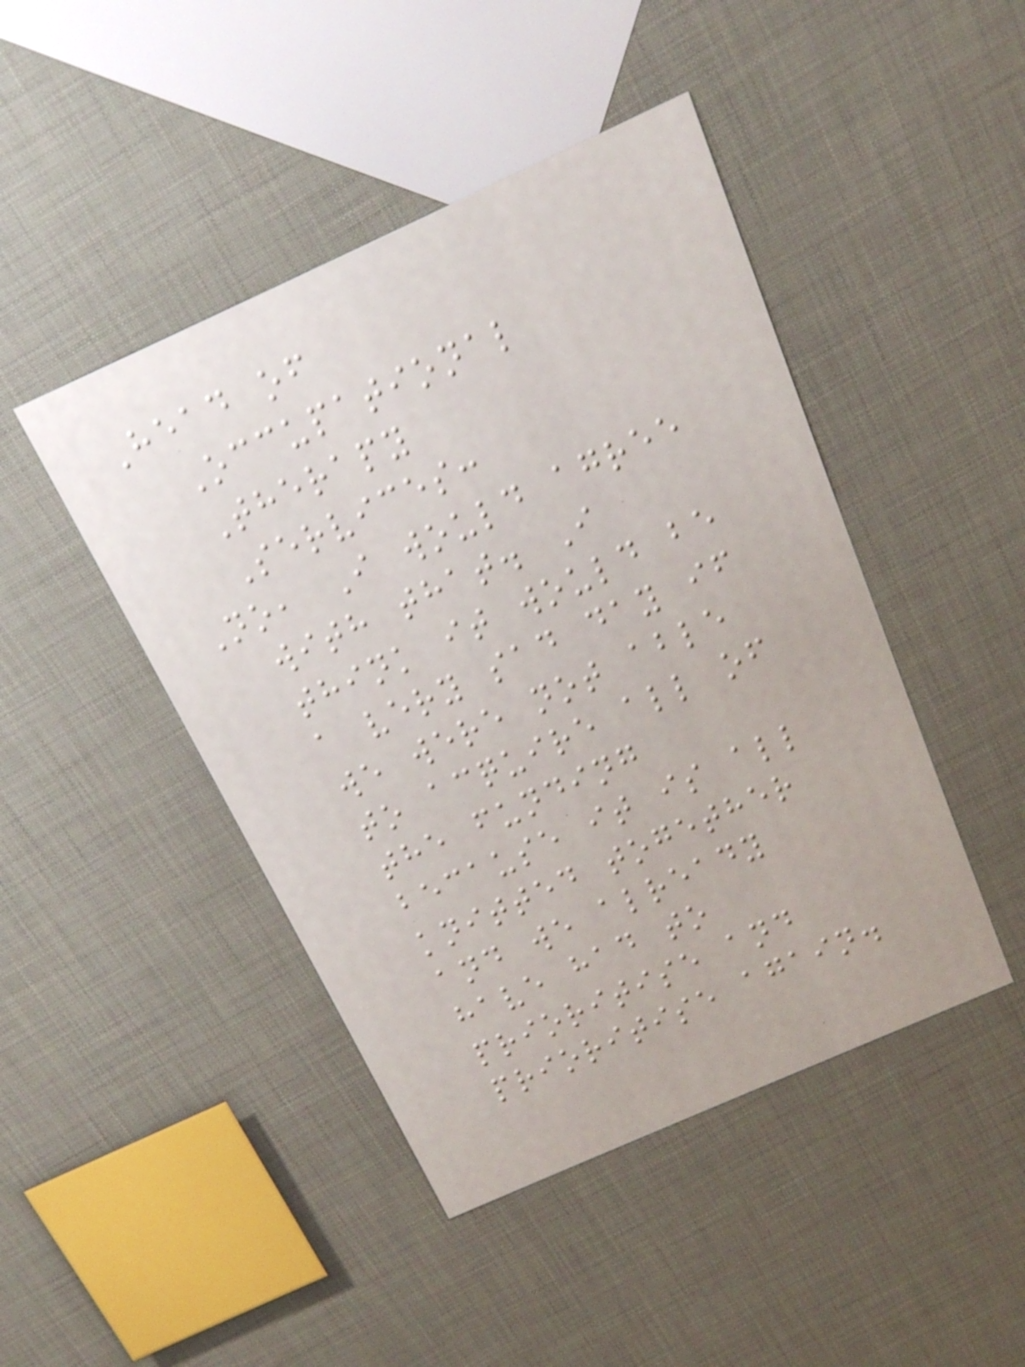Head of
Occupational
Therapy
Services:
No, I would agree
with that. I
think it would be
a very sad day if
we were not able
to acquire all of
the funding
because it is all
knitted together
and we already
have had to
prioritise and
prioritise again.
